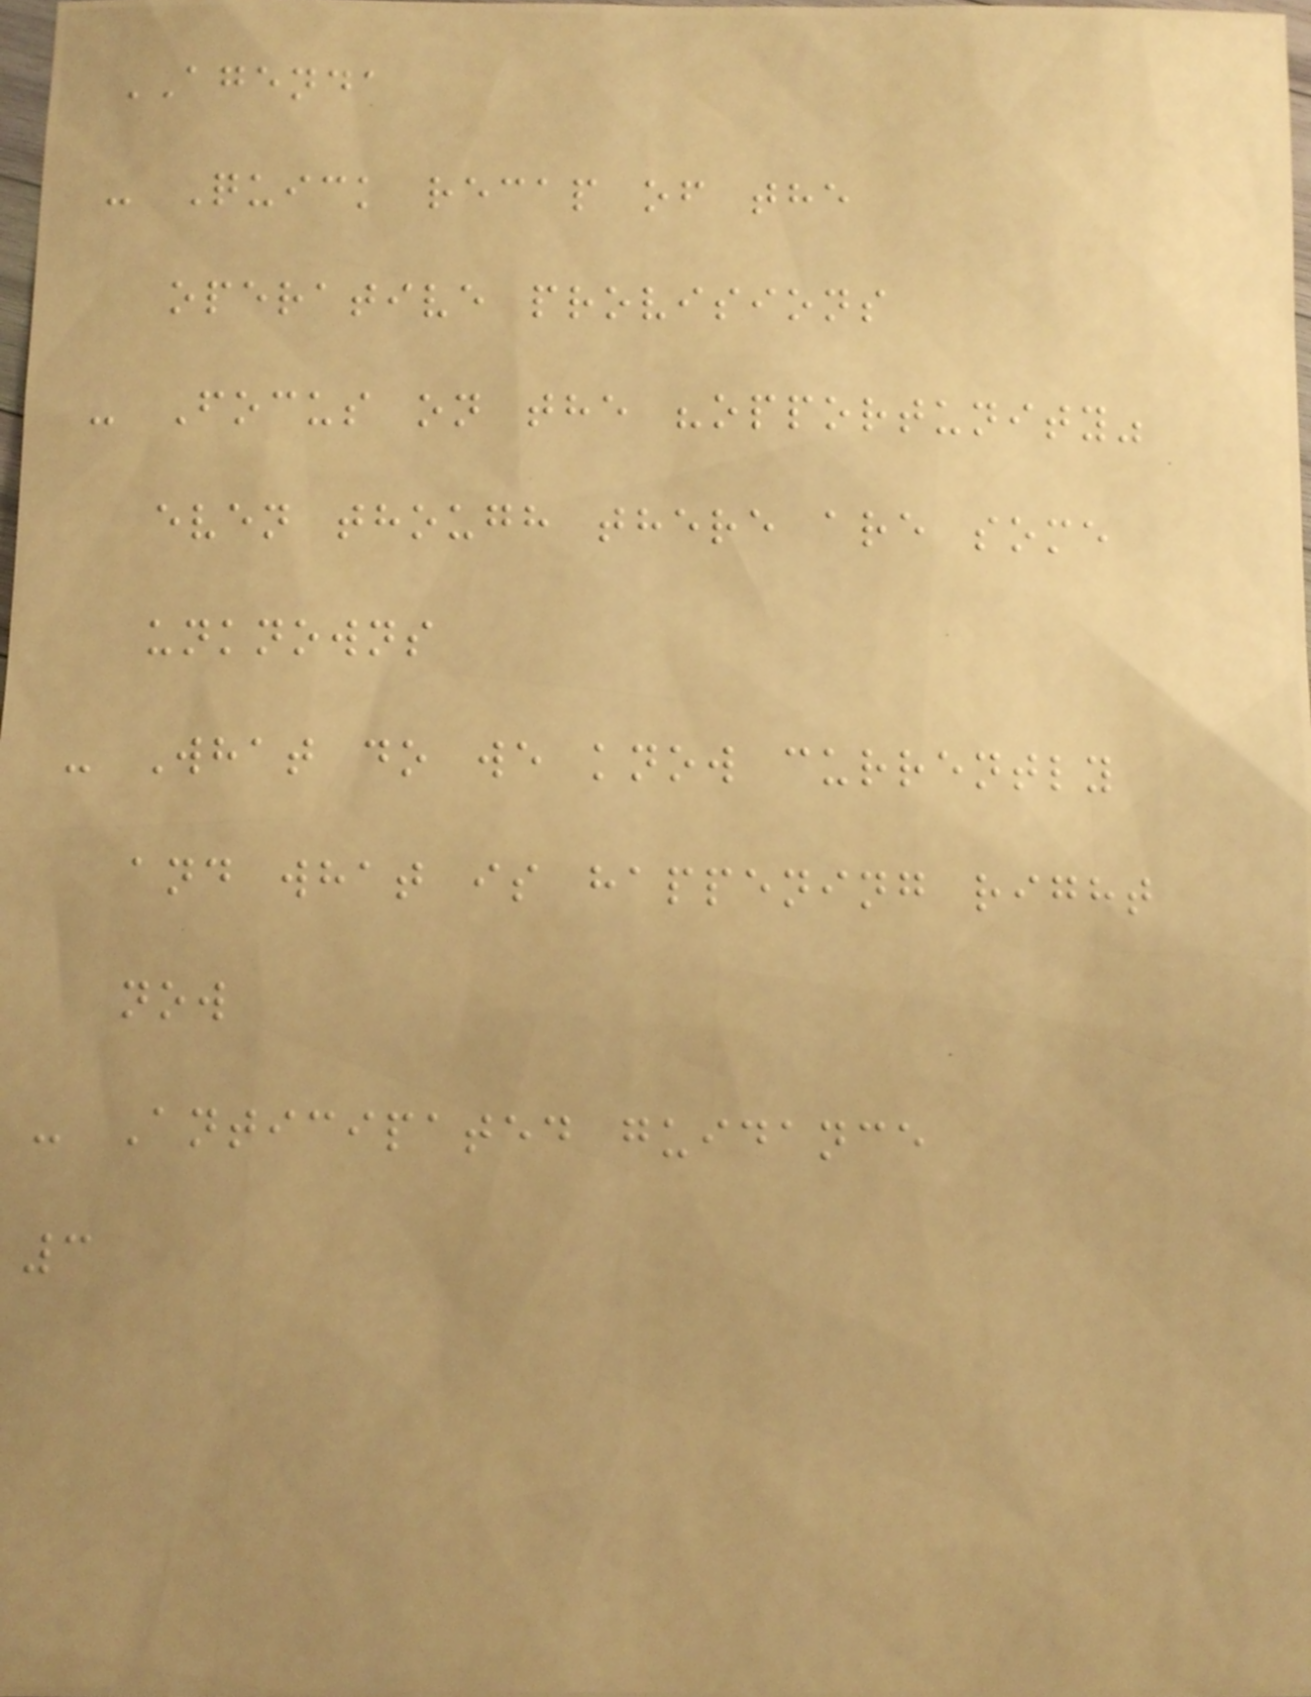AGENDA
- Quick recap of the
operative provisions
- Focus on the "opportunity"
even though there are some
unknowns
- What do we know currently
and what is happening right
now
- Anticipated guidance
3
